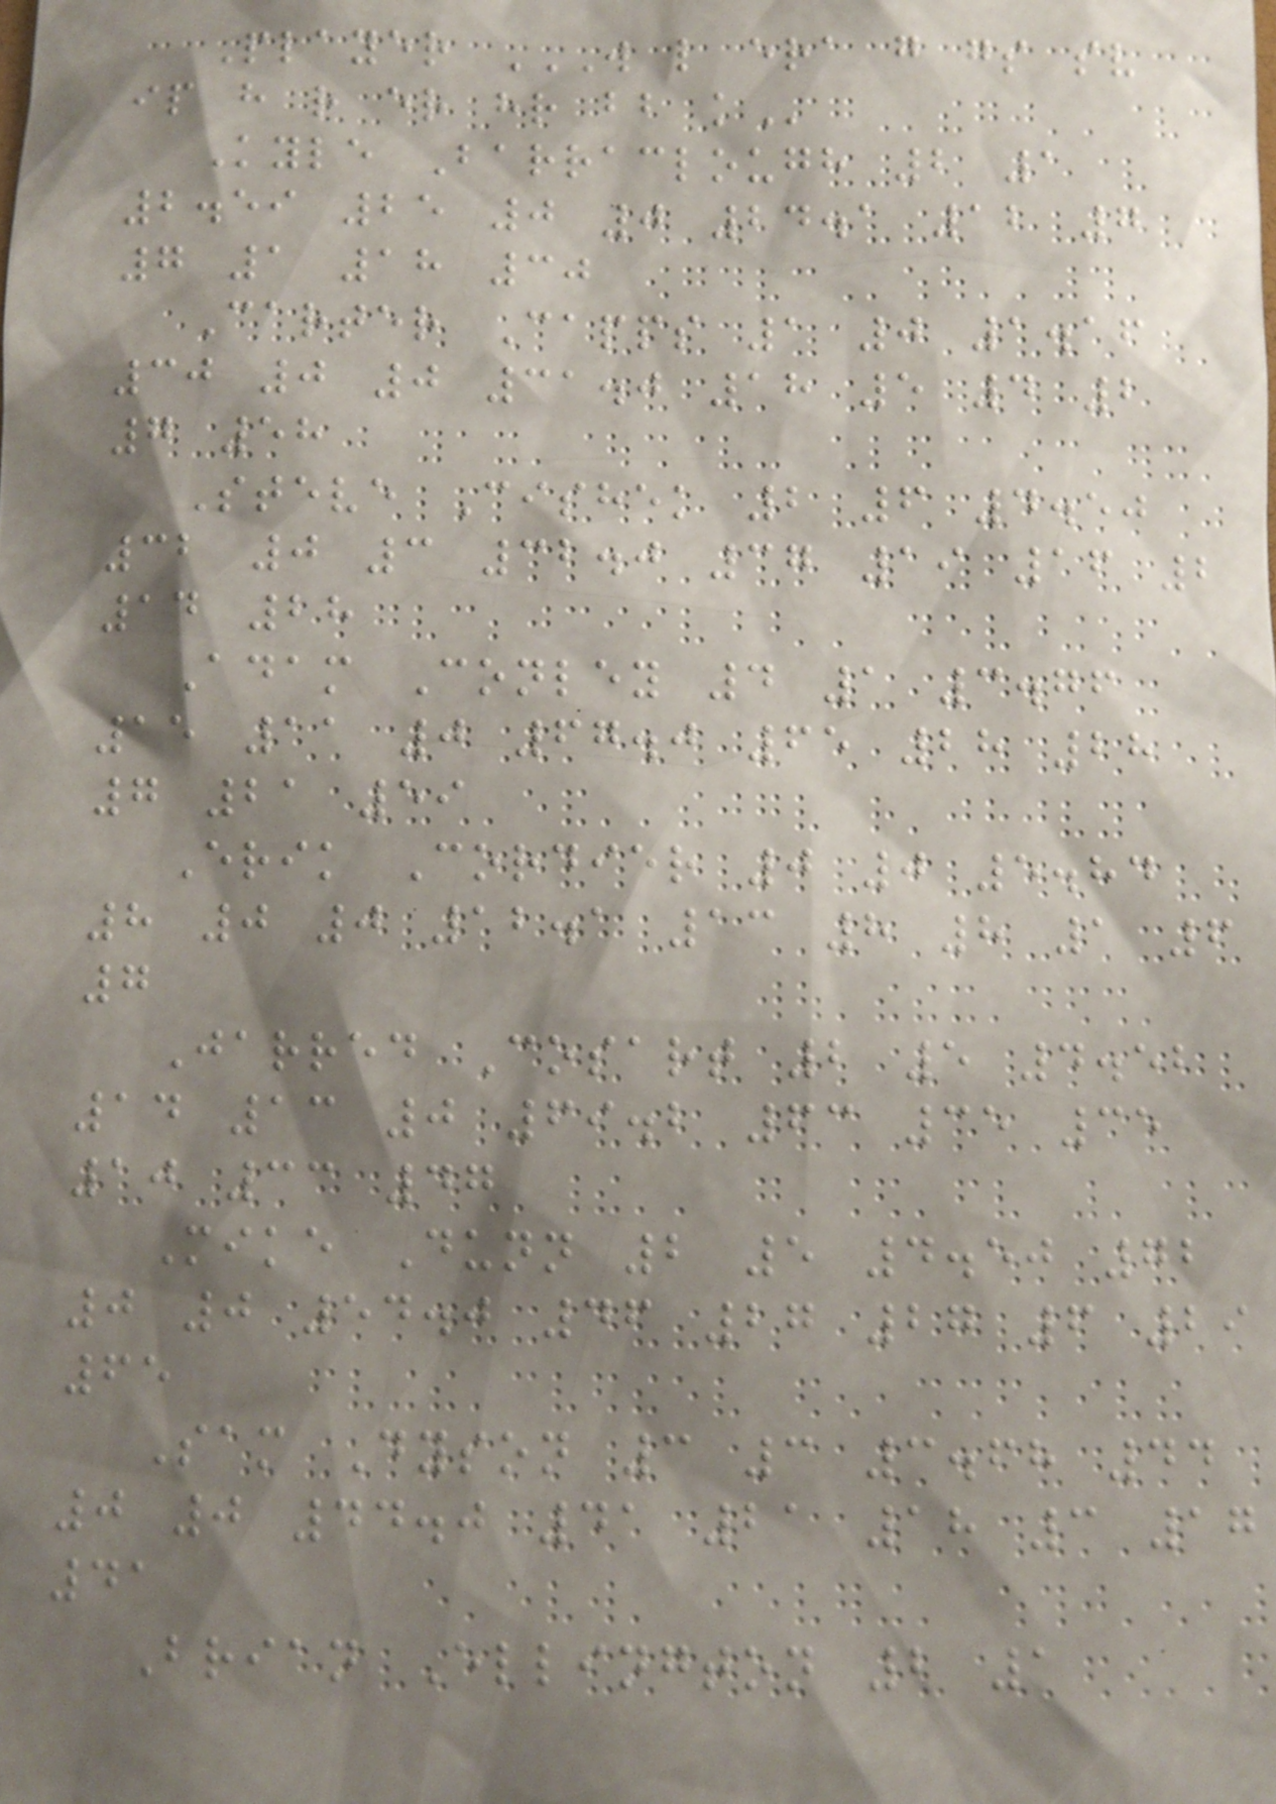Player W L ERA G GS SV
IP H R ER HR BB K
Kyle Barraclough 2 1
2.59 25 0 0 24.1 12 7
7 1 18 30
Carter Capps 1 0 1.16
30 0 0 31.0 18 5 4 2
7 58
Steve Cishek 2 6 4.50
32 0 3 32.0 37 19 16 2
14 28
Adam Conley 4 1 3.76
15 11 0 67.0 65 28 28
7 21 59
Erik Cordier 0 0 5.84
8 0 0 12.1 13 8 8 1 6
7
Jarred Cosart 2 5 4.52
14 13 0 69.2 63 35 35
10 33 47
Mike Dunn 2 5 4.50 72
0 0 54.0 46 27 27 6 29
65
Sam Dyson 3 3 3.68 44
0 0 44.0 41 21 18 3 17
41
Brian Ellington 2 1
